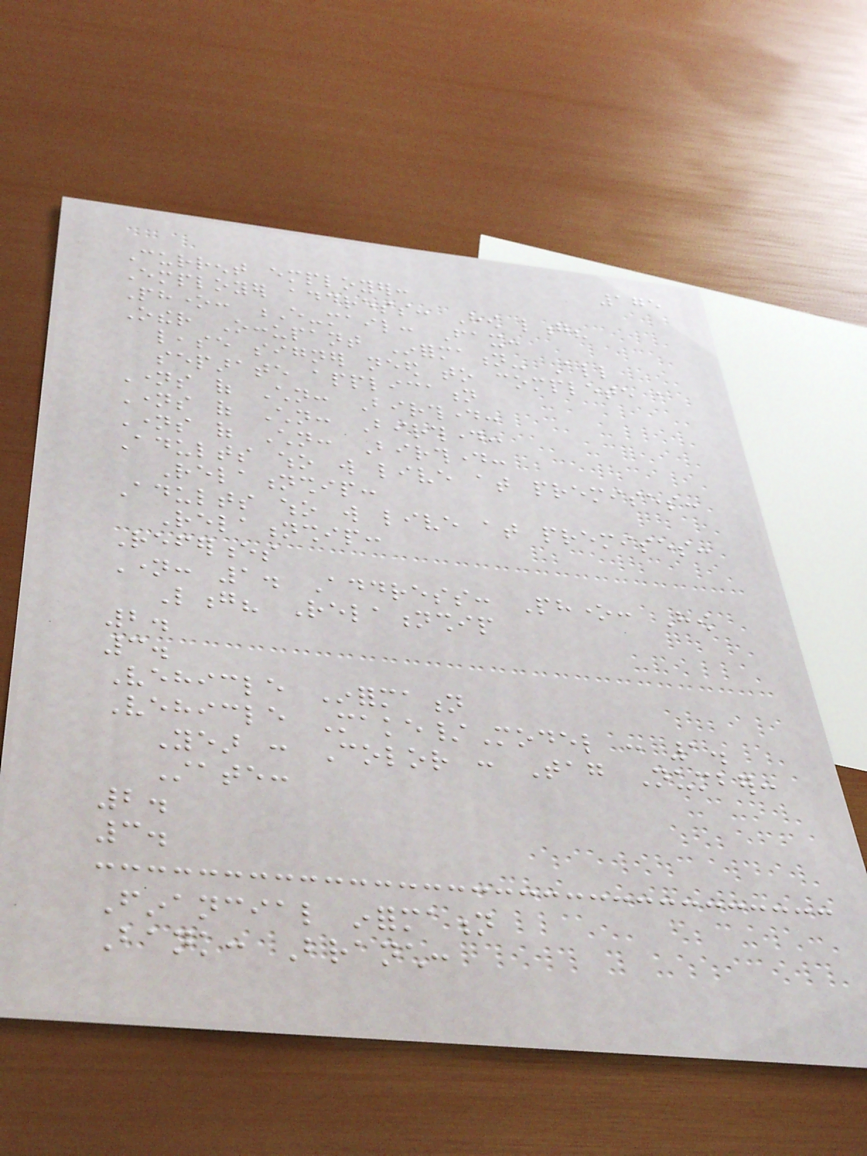175
Current employer:
Employer address: How long?
Phone: E-mail: Fax:
Other Occupant Information- All
lease signer need to complete a
separate application
Names of Children: Birthday:
Names of Children: Birthday:
Names of Children: Birthday:
Adults who will live at premises:
Relationship:
Adults who will live at premises:
Relationship:
References
Name: 1. Address: Phone: How
Long? Relationship
2.
3.
Vehicle Information
Vehicle Make/Model : 1.
Year : Color : Tag Number:
State:
2.
3.
Financial information
Bank: Branch:
